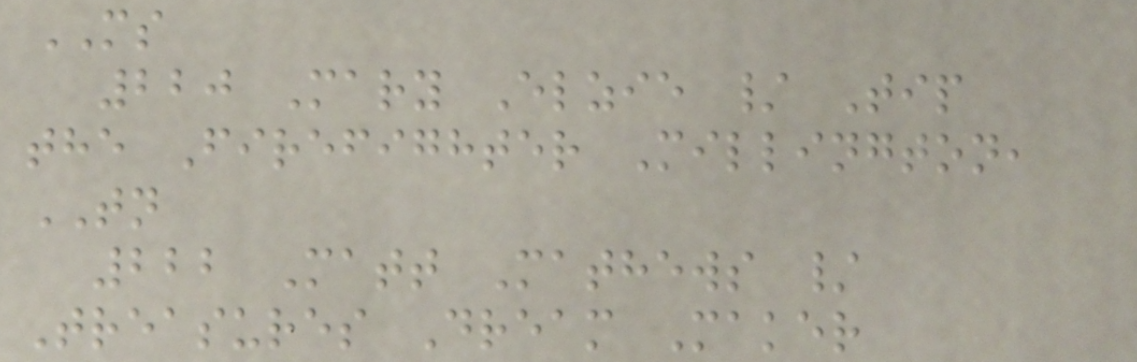MS
220 Mary Elzie / Tip
the Firefighter Millington,
TN
222 Matt Mathews /
Treasures Dream Maker
